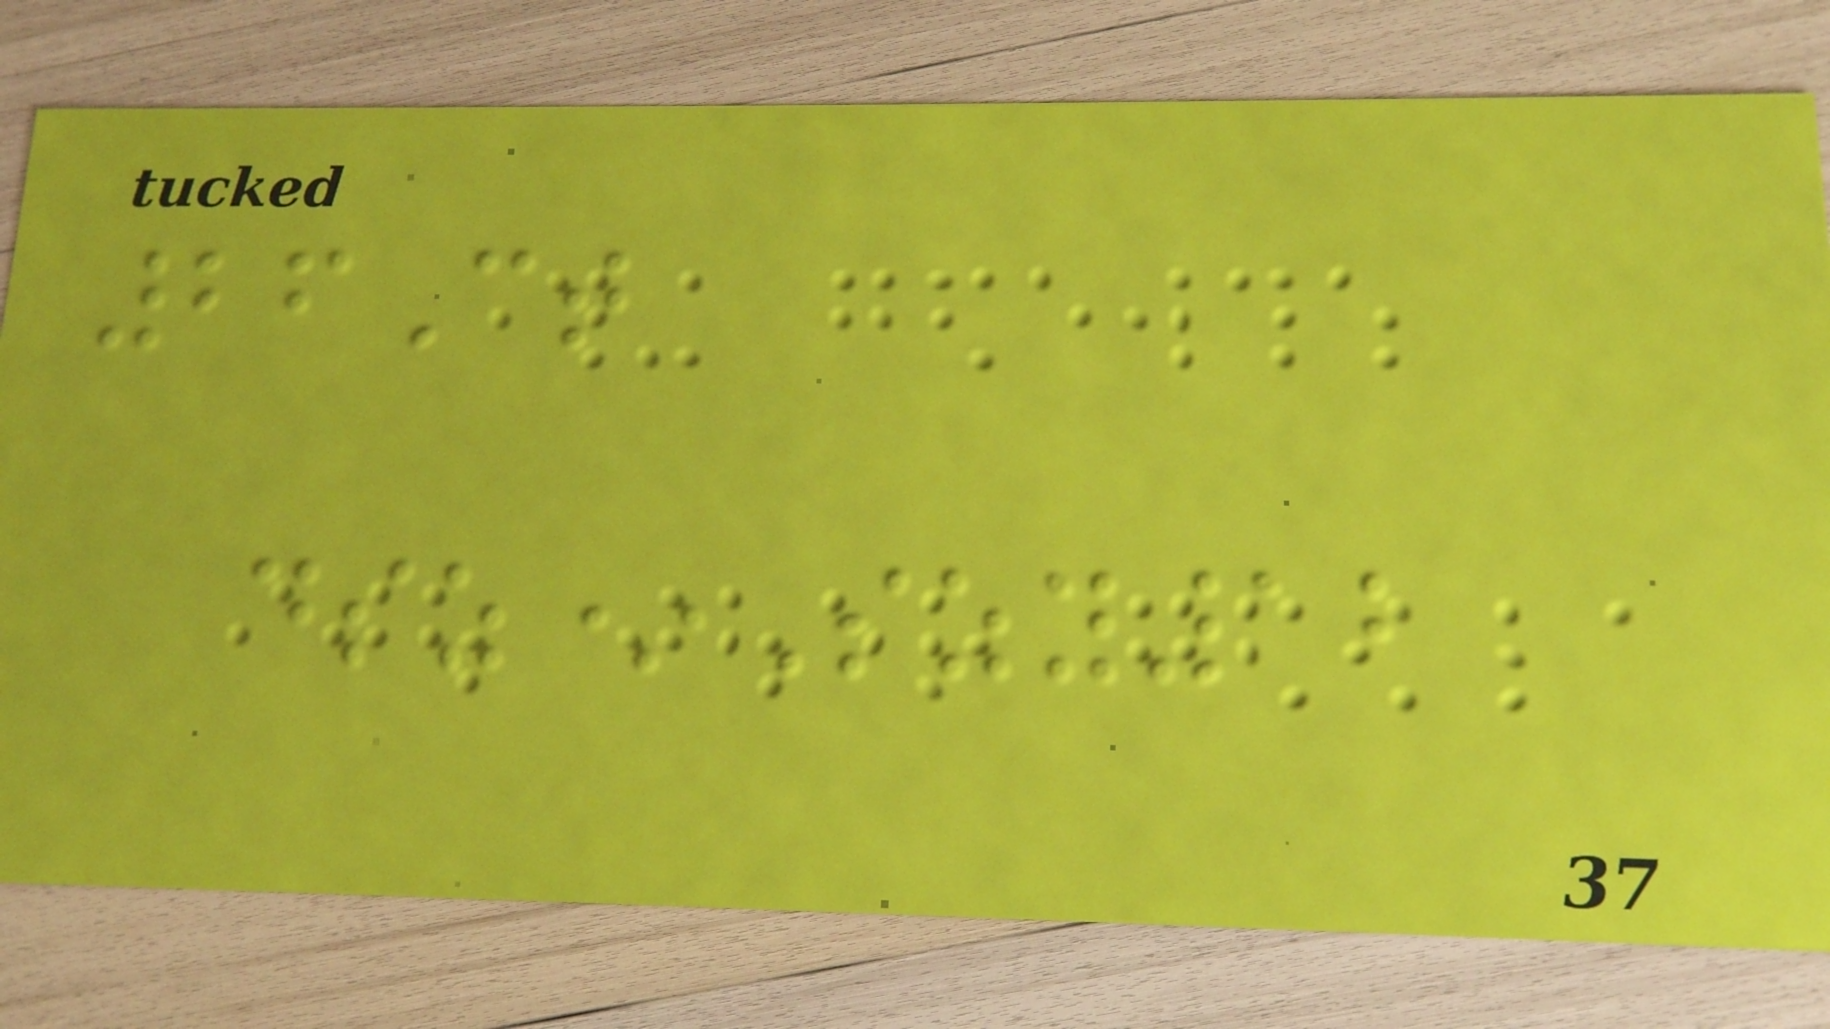26Ct
dsz*Szy12
